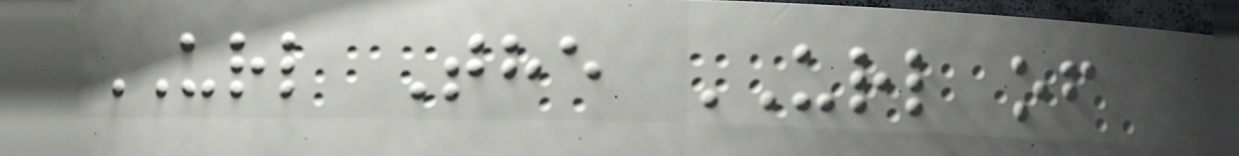URL The URL of
